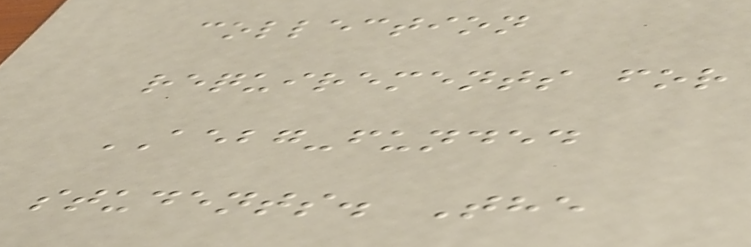collection
requirements for
AEBG-funded
students. The
